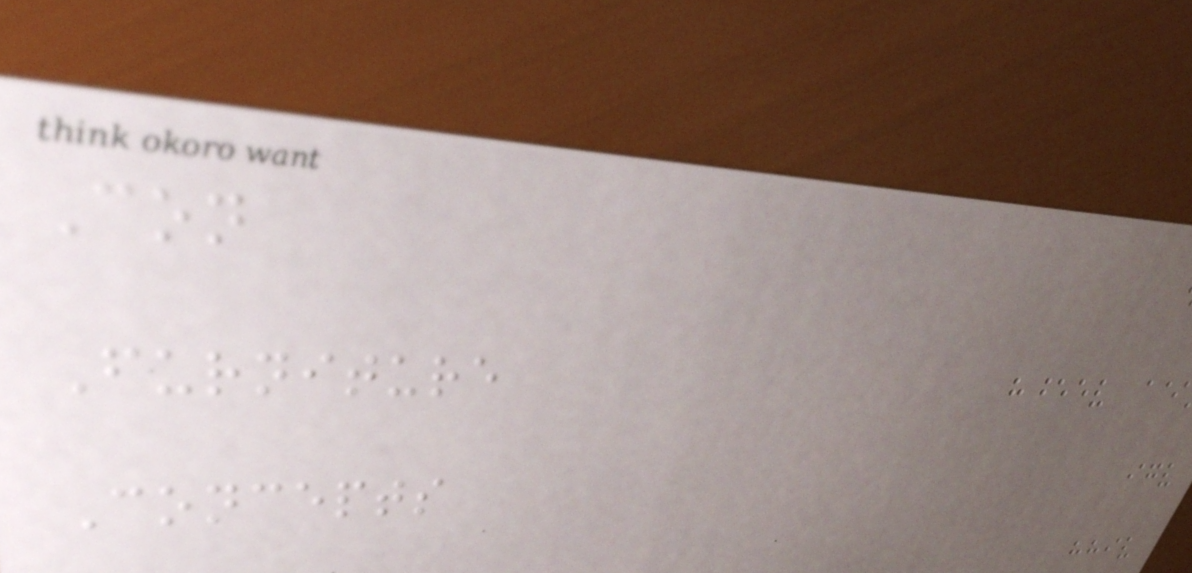Con
Furniture
Concepts
